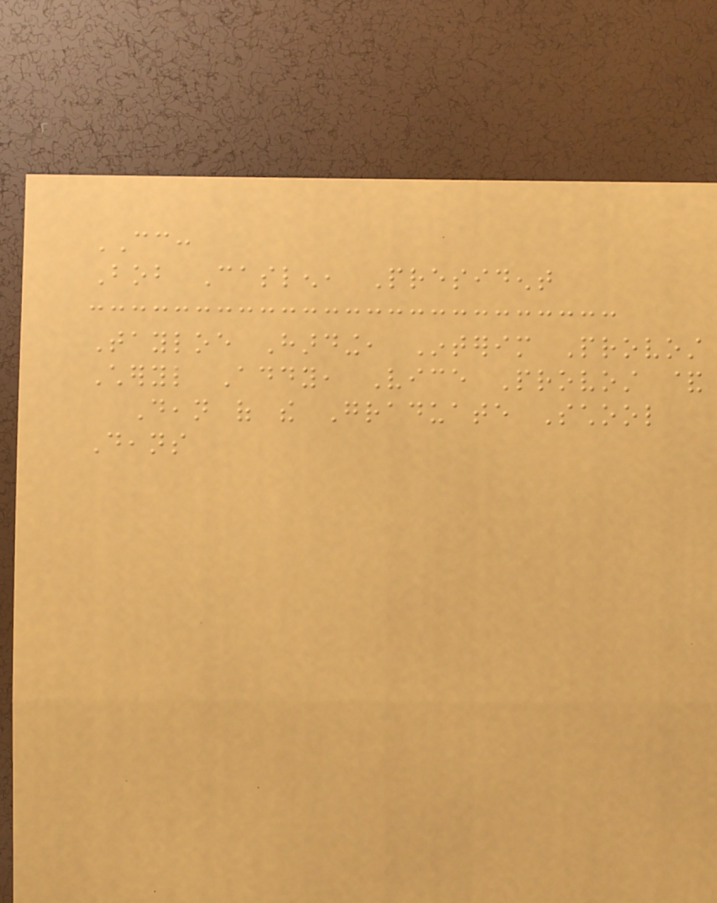CC:
Bob Caslen, President
Tayloe Harding, Interim Provost
Cheryl Addy, Vice Provost &
Dean of the Graduate School
Deans
